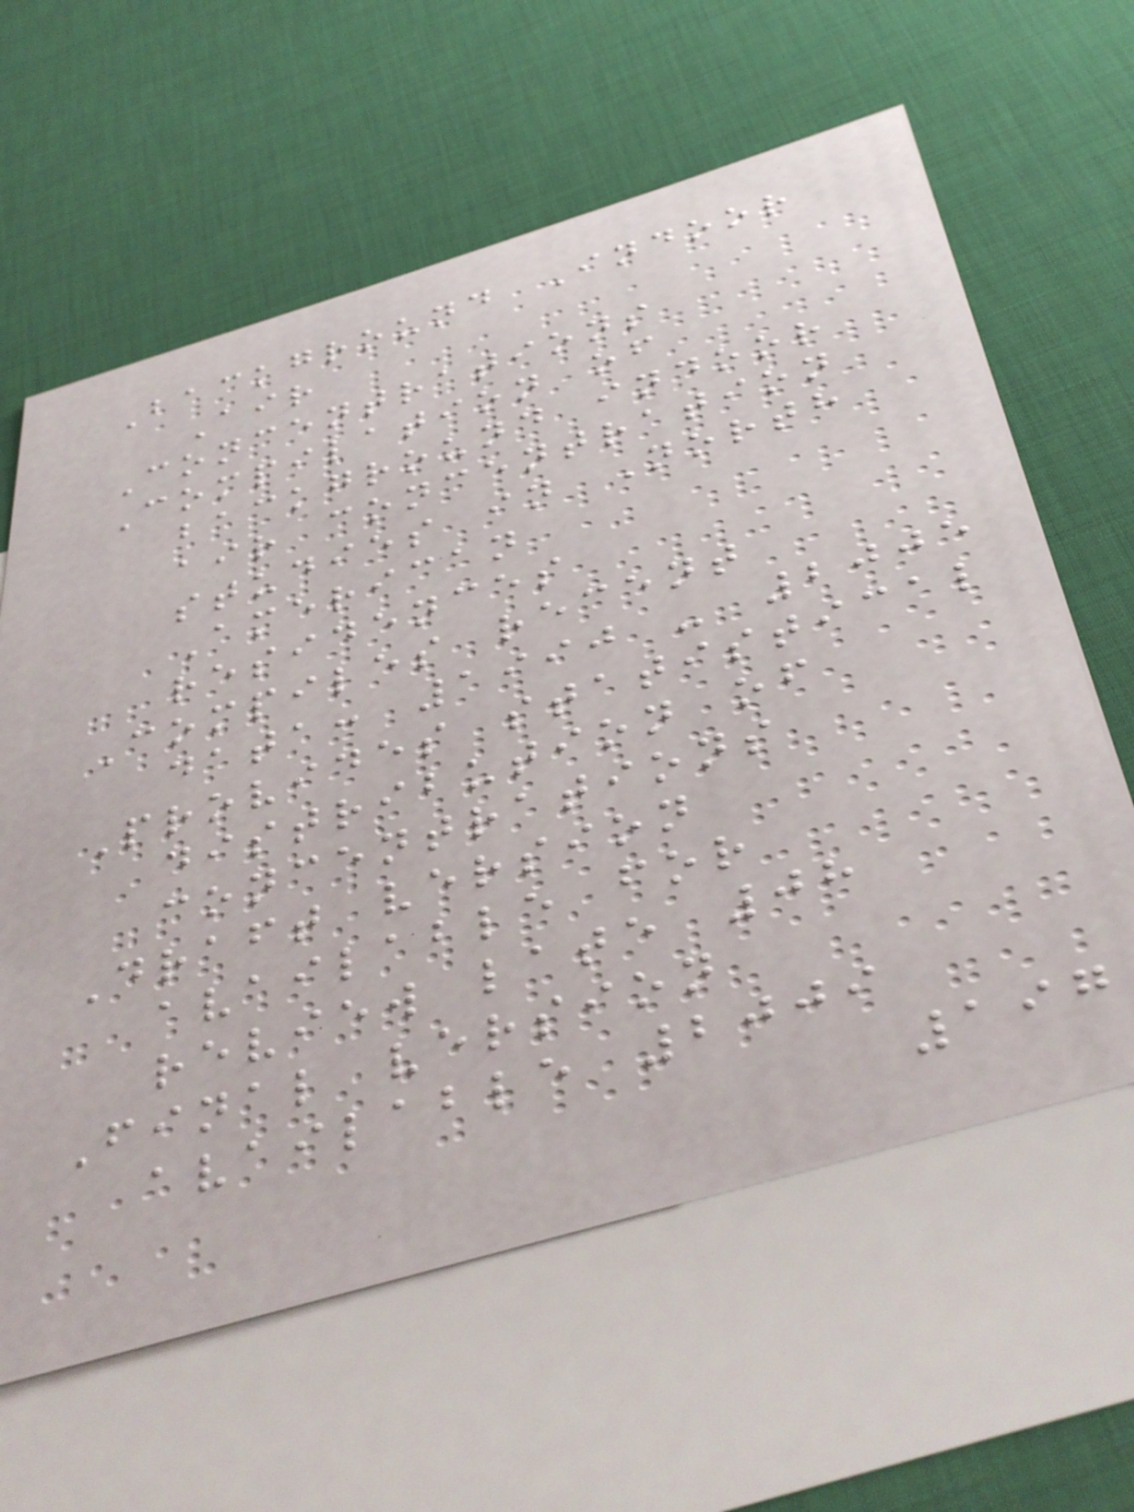Background Indoor
Air
Concentrations
Compilation of
background indoor
air concentration
studies in North
American
residences
Compiles recent
data: 1990 - 2005
Provides statistical
distribution of
concentrations
Draft version
available for
review late 08
Final version
available 2009
197
